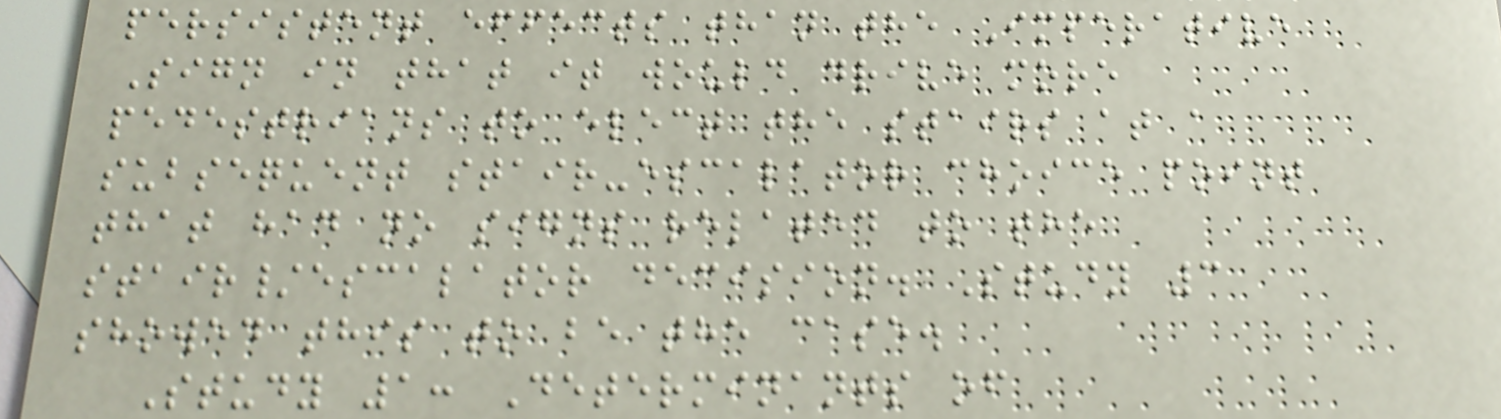persistent effects than the Imperative
Sign in that it would drive more
pedestrians to elect the stairs at a
subsequent stair-escalator choice point
that had no signs related to the
stair/escalator decision. Study 3
showed this to be the case.
Study 1: Determinants of
